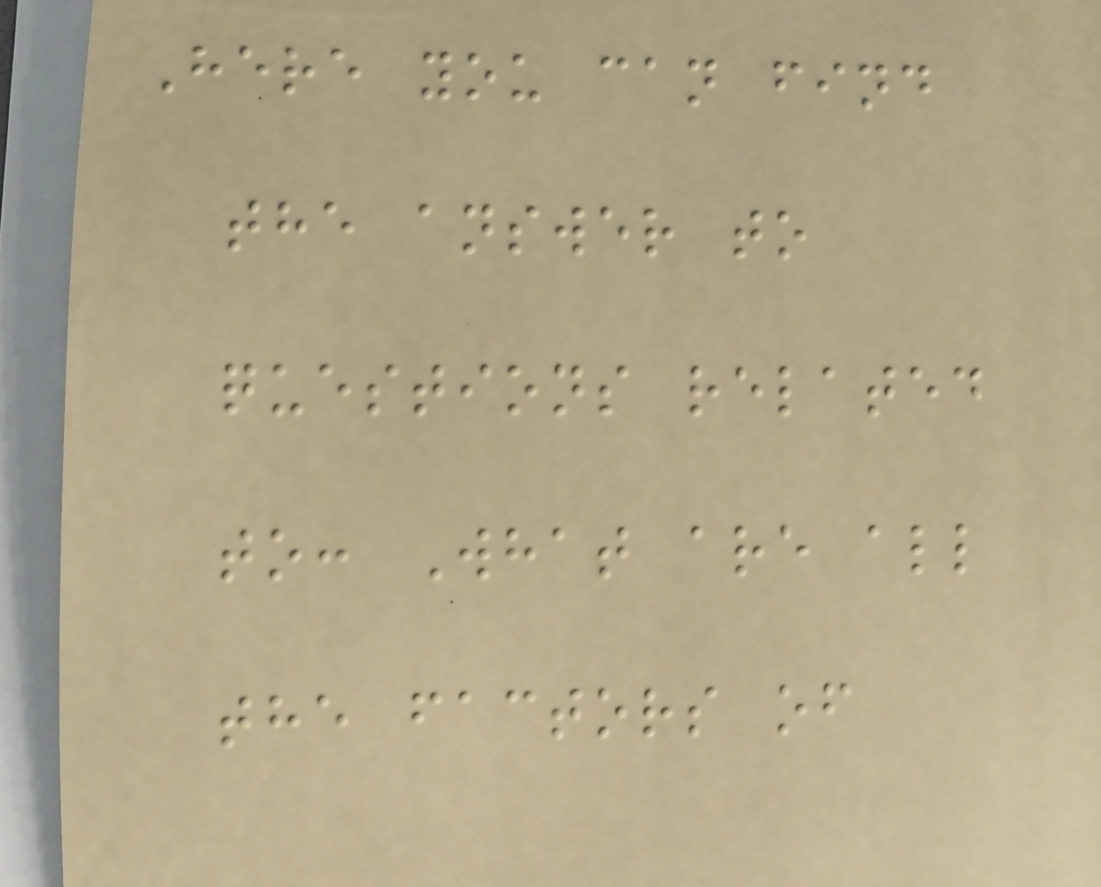Here you can find
the answer to
questions related
to: What are all
the factors of
